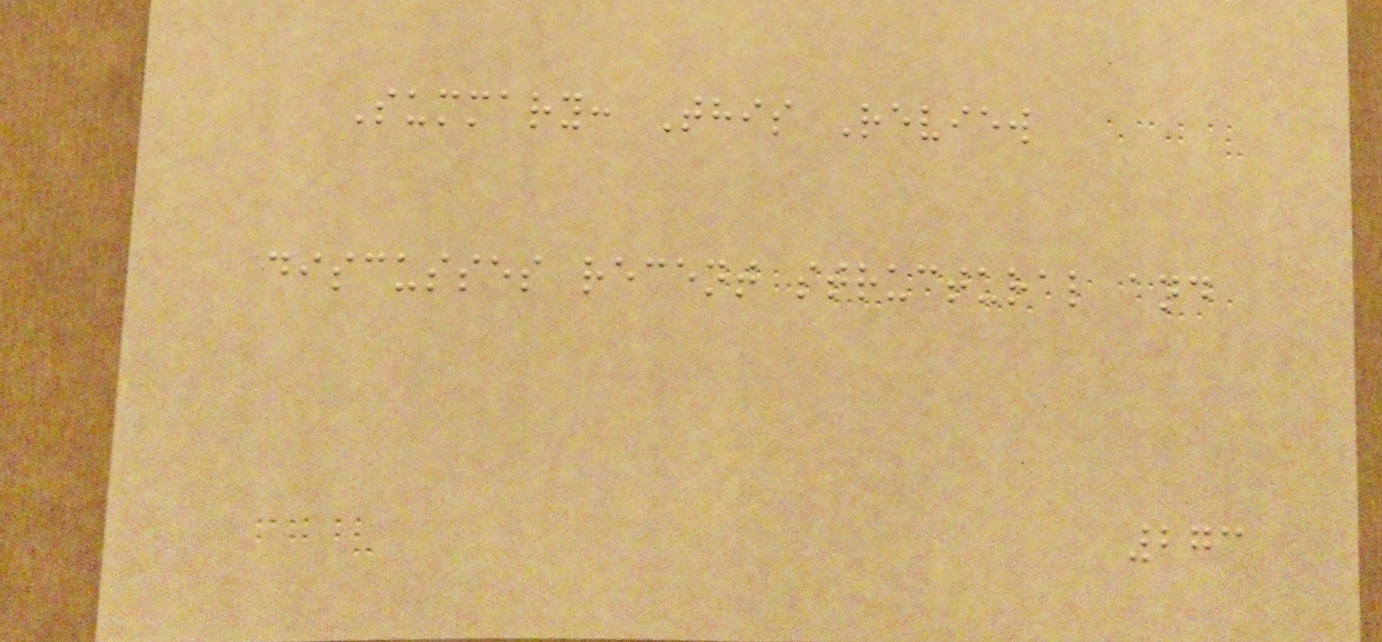Summary: This Review
discusses recent structural and
273
